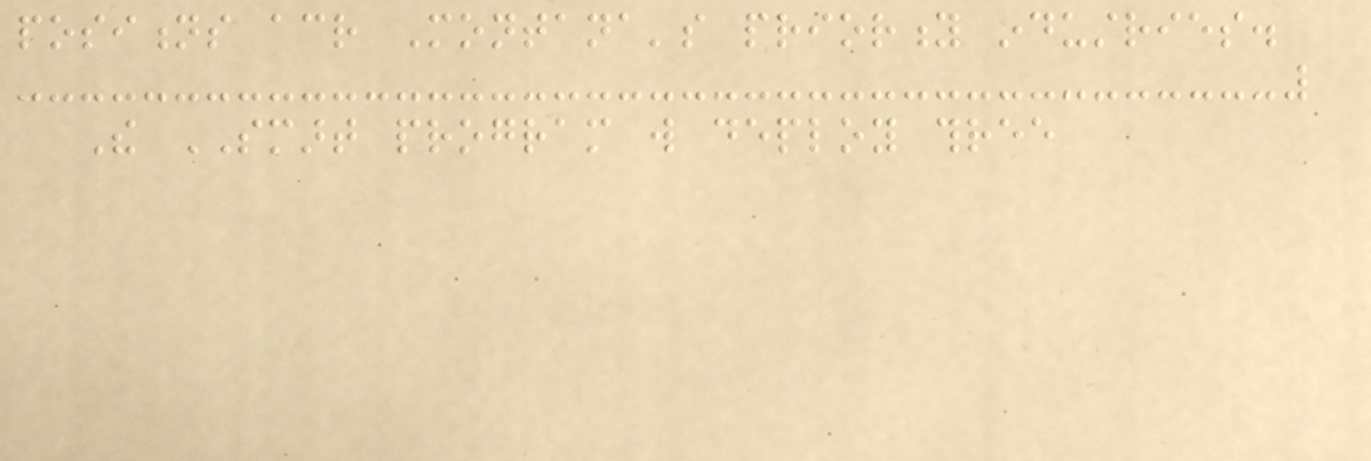positions across Montana's priority industries.
The SMART program will deploy three
